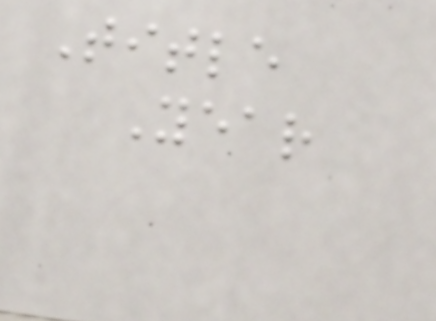Title
Year
